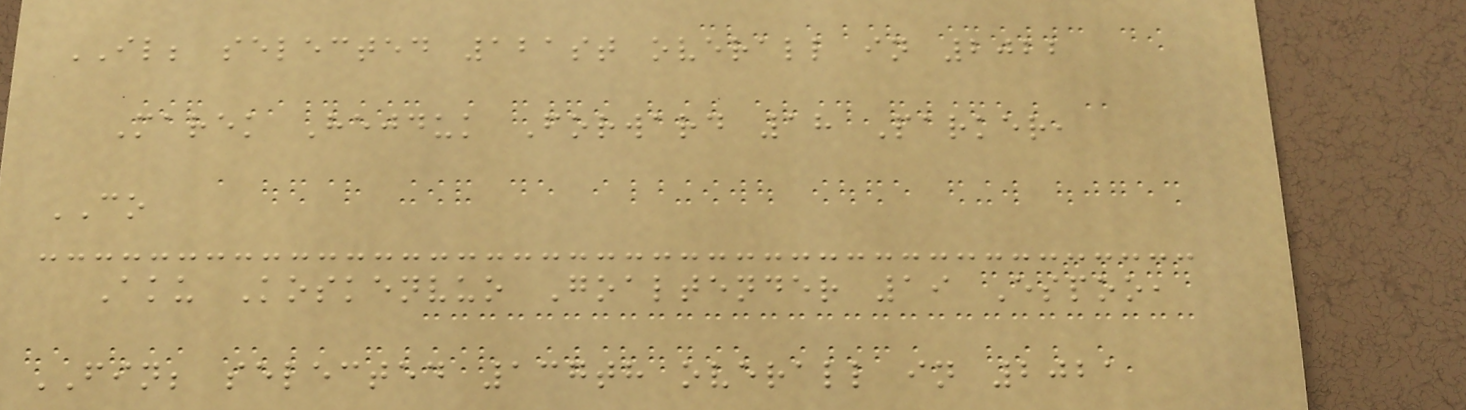IL; selected 121st overall in 2022
Marek Hejduk Forward 18 Parker,
CO
Aku Koskenvuo Goaltender 19 Espoo,
FIN; selected 137th overall in 2021
